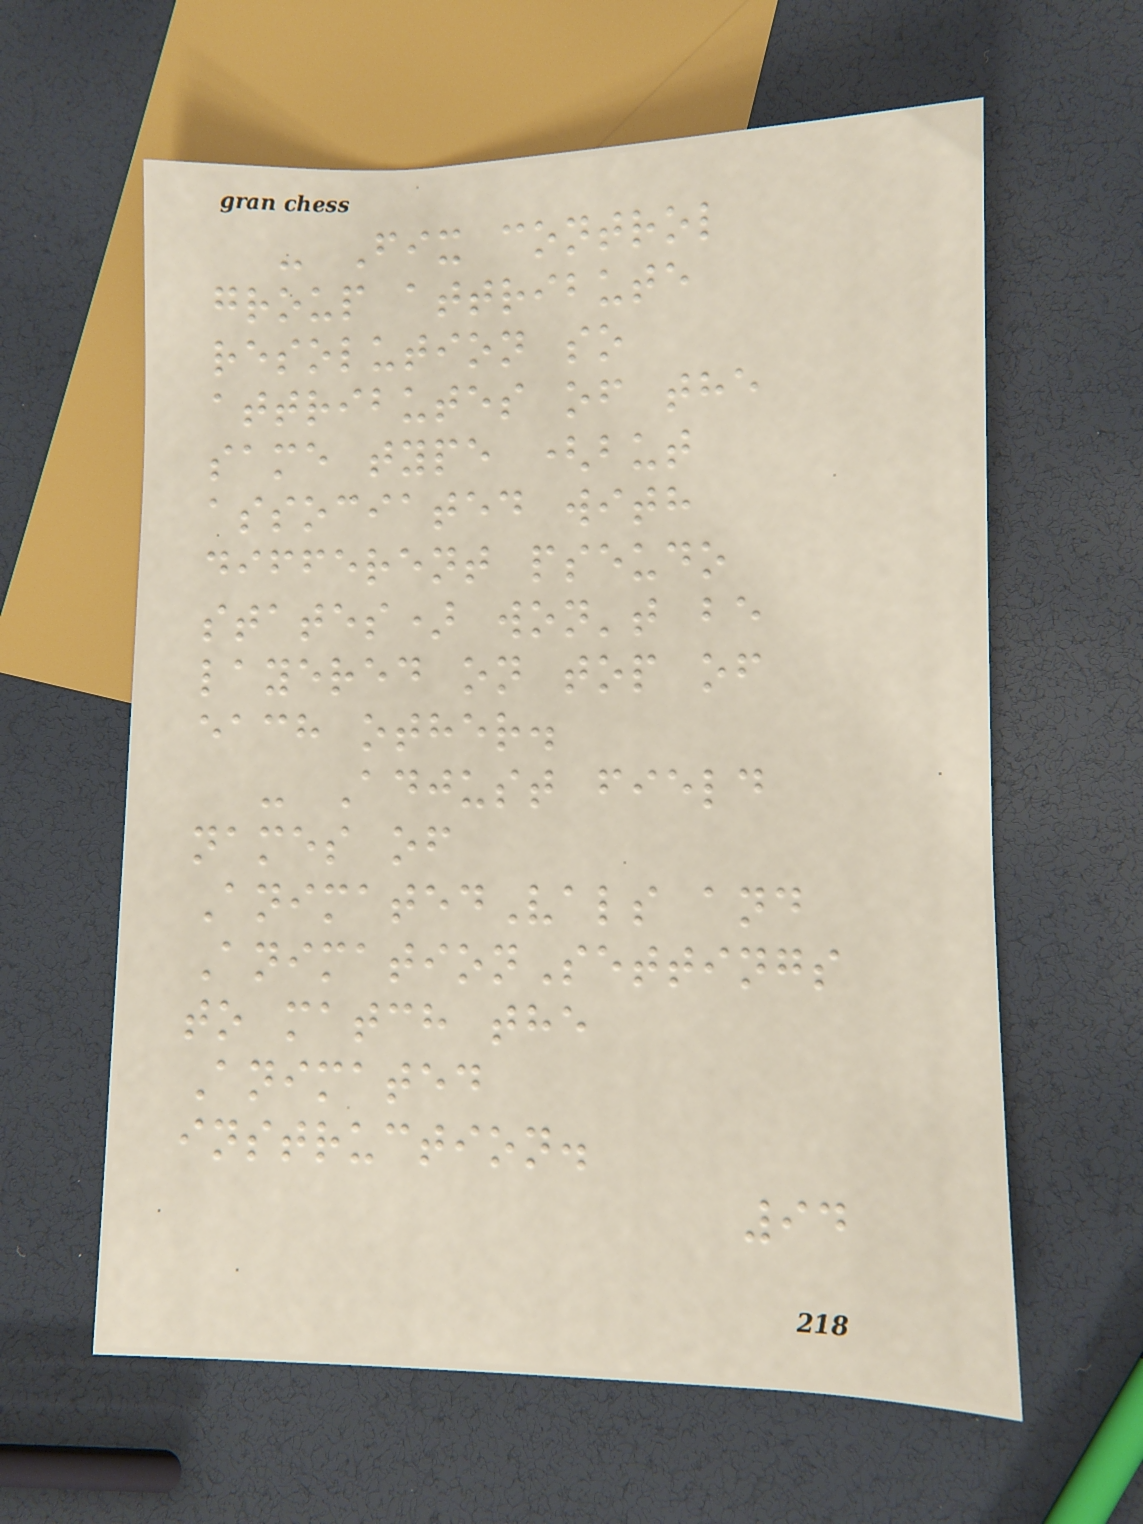- Fix control
group attribute
resolution so
attributes of the
same type (but
associated with
different pseudo
states) won't be
layered on top of
each other.
- Adjust field
names of
AnimatedVals and
AnimationSettings
to match the
Animated
instruction.
94
